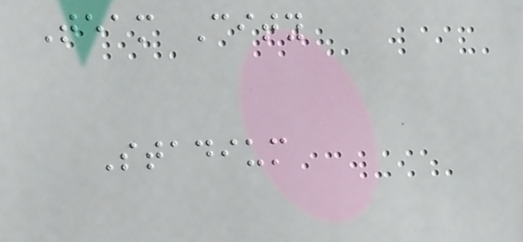Team City
Stadium
